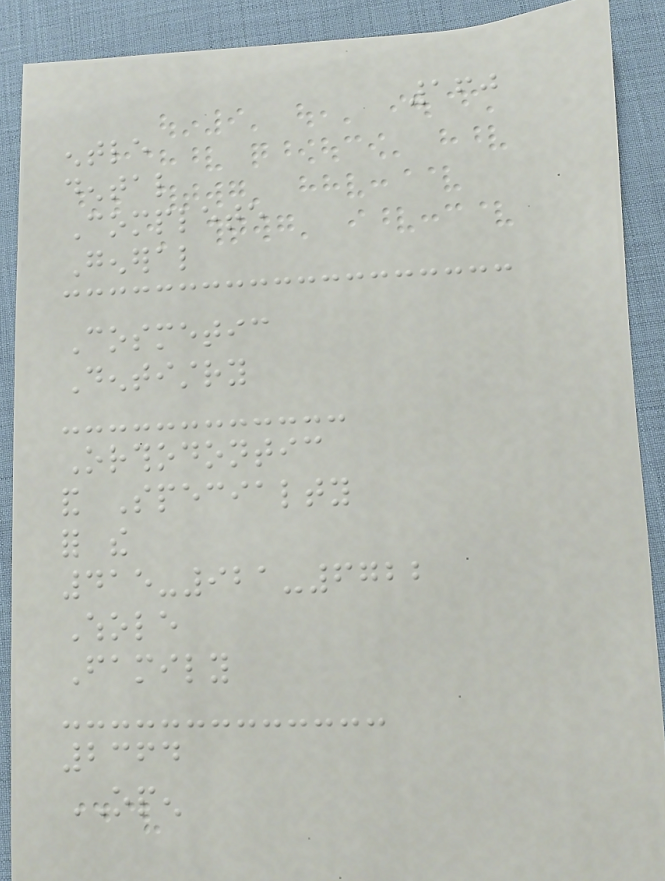160
entle
dental
Complete
General
Cosmetic
Dentistry
Orthodontic
and Specialty
for the
415-921-6722
Whole
Family
2364
OPEN
